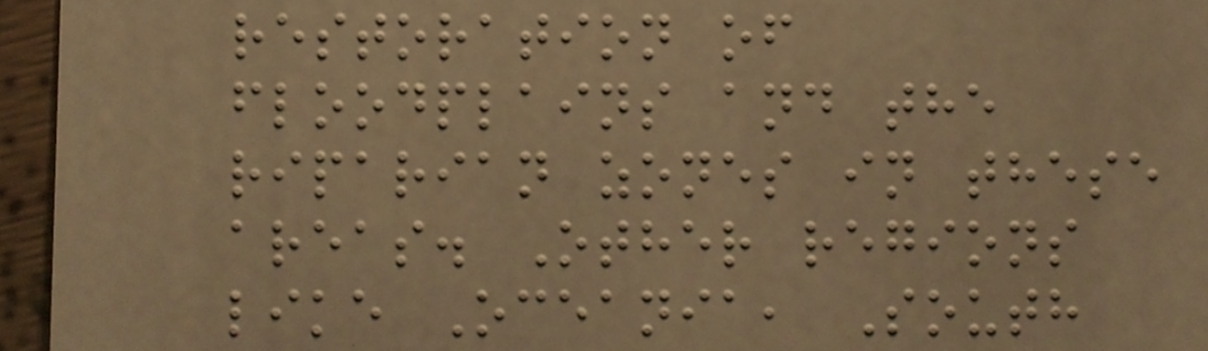restoration of
floodplains and the
riparian zones in these
areas. Other regions
like Oceania, South
